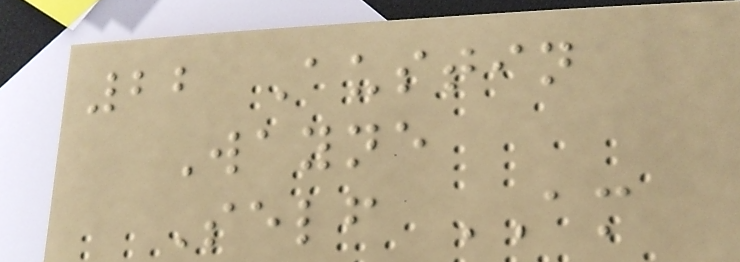22 Austin
Wayne
Self AM
